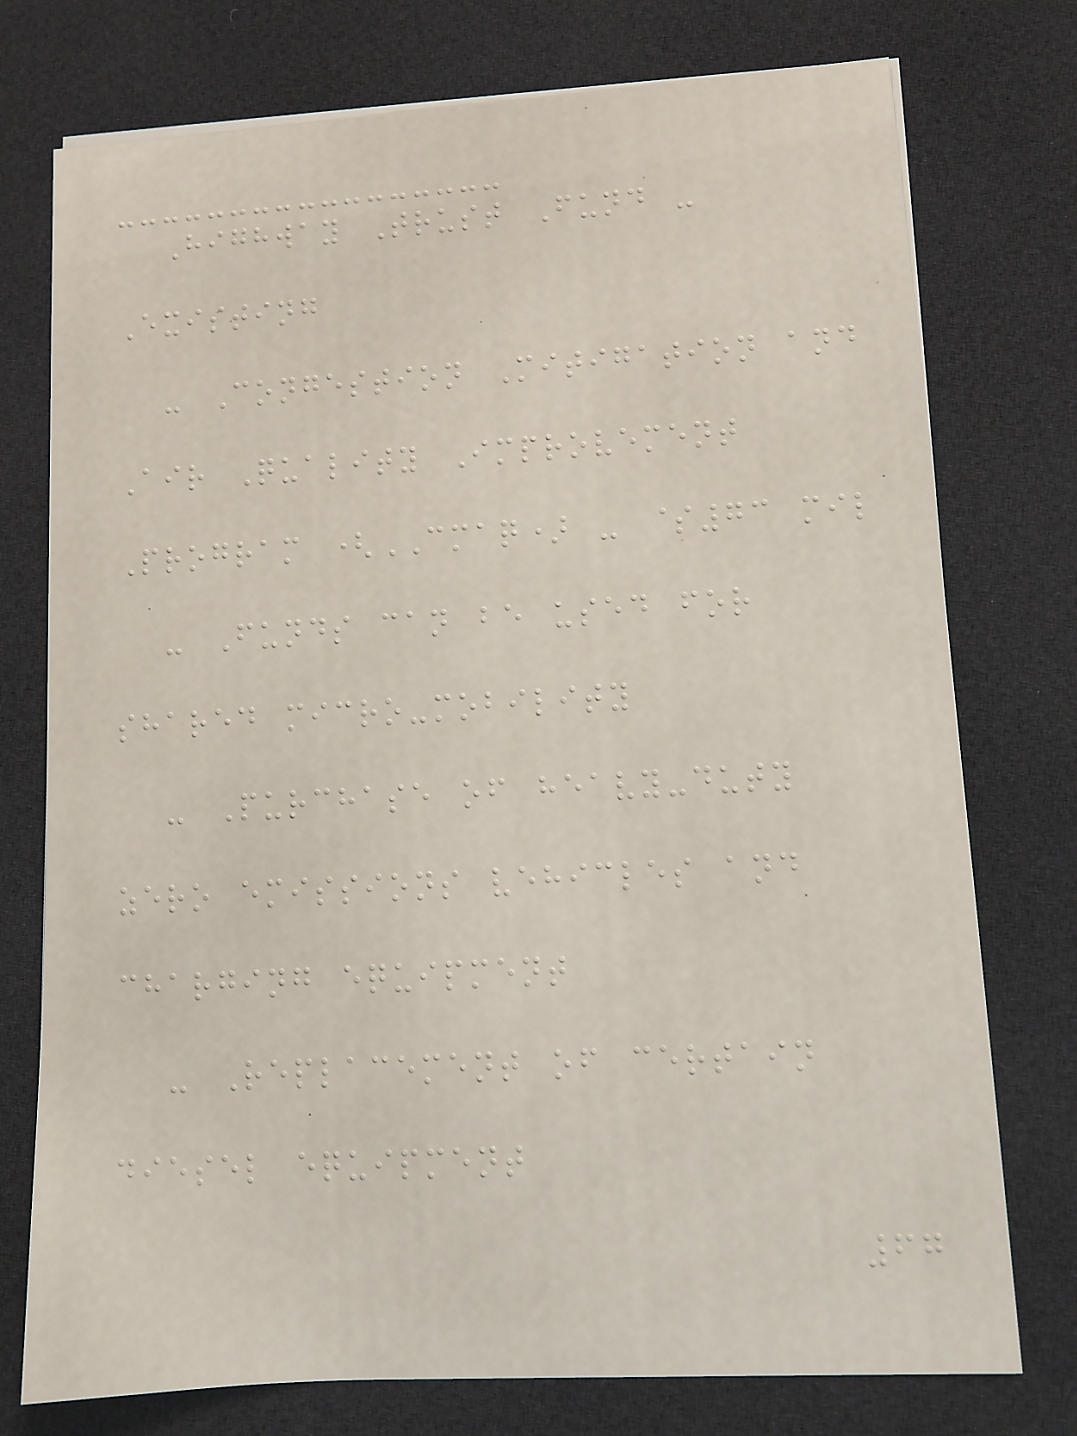Highway Trust Fund -
Existing
- Congestion Mitigation and
Air Quality Improvement
Program (CMAQ) - $73 mil
- Funds can be used for
shared micro-mobility
- Purchase of heavy-duty
zero emissions vehicles and
charging equipment
- Replacement of certain
diesel equipment
67
